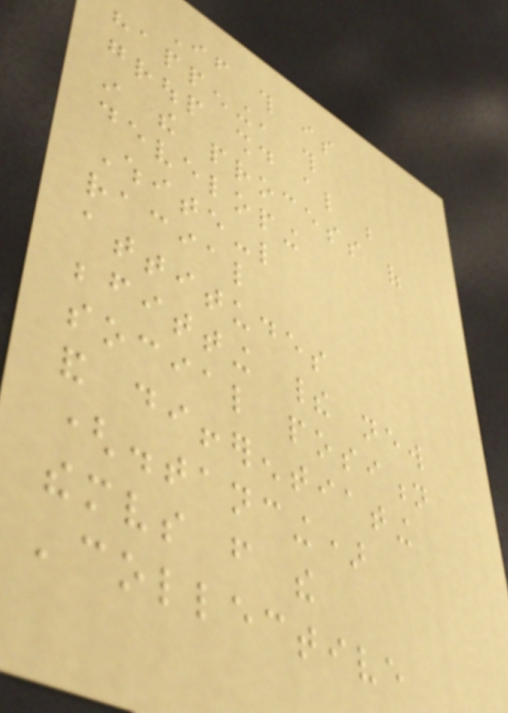If this is
happening, this
group should also be
in the process of
developing
White-like
racial
attitudes
befitting their new
social position
and differentiating
(distancing)
themselves from the
'collective
